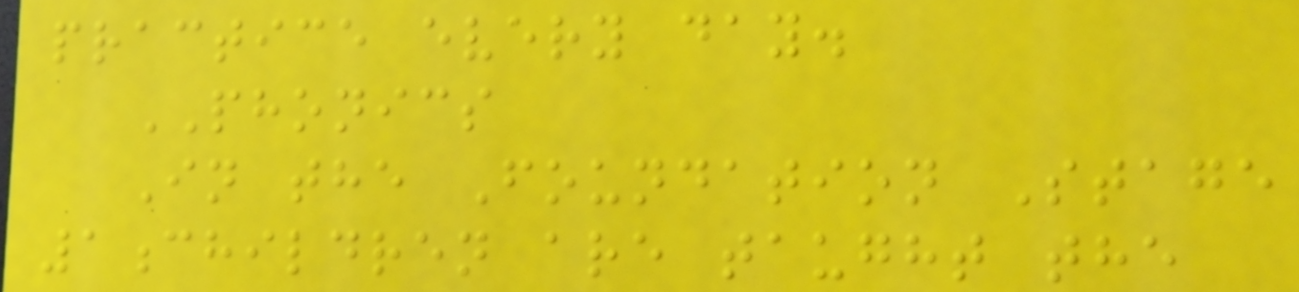practice every day.
PHONICS
In the Foundation Stage
1children are taught the
